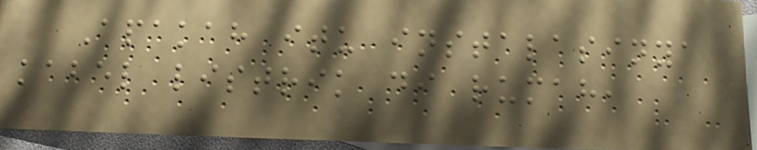Apakah itu instalasinya
kabel listrik di rumah,
